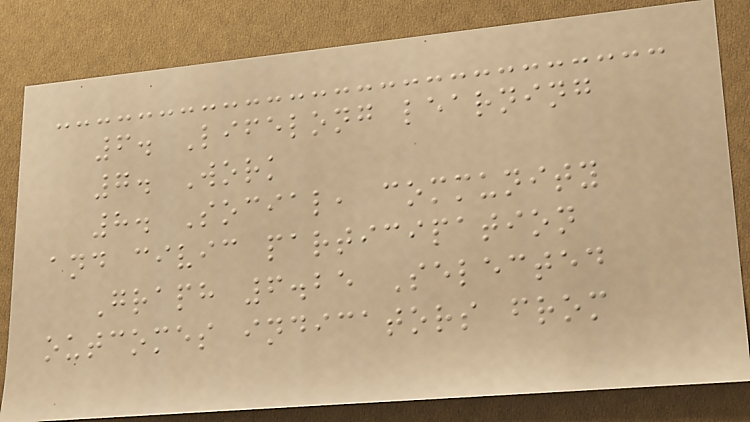6. Lifelong learning
7. Work
8. Social, community
and civic participation
Graph 6.25 Selected
outcomes indicators from
